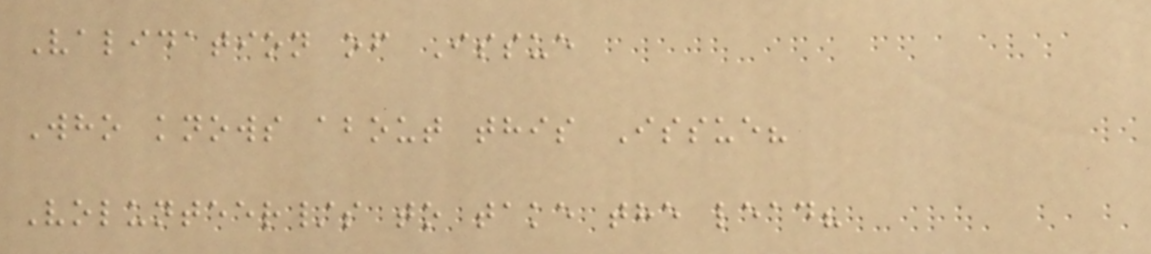Validation of Issue
Who knows about this Issue?
Volunteer/s to take the lead?
